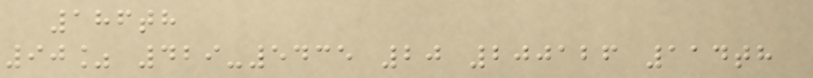186th
90% 429-5435 20 200126 114th
